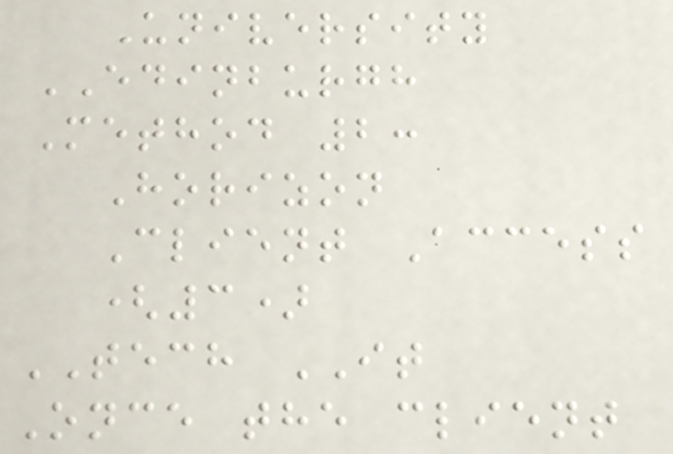University
EDINBURGH
Method 2:
Horizon
Client Access
(3)
TECH IT
Once the client
